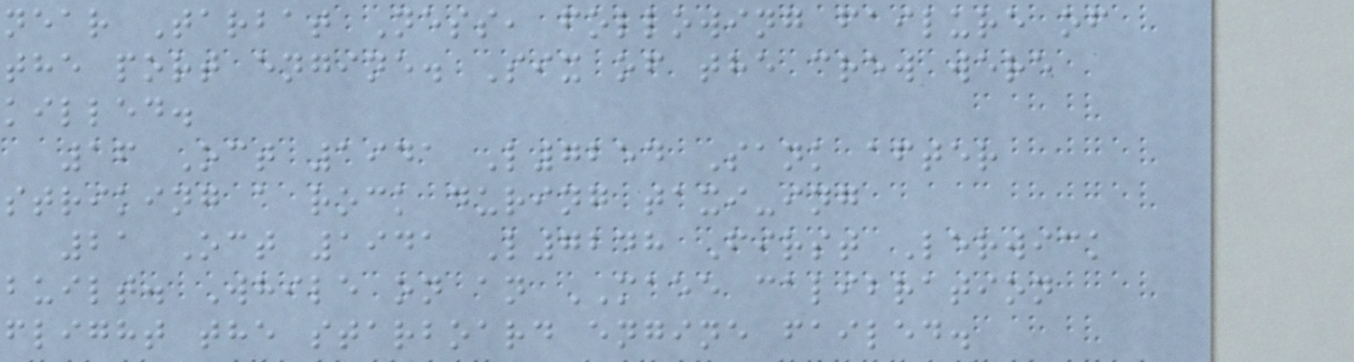near Tarbat Ness, following failure of
the port engine. Six of the crew were
killed.
16 Oct 1941 L7254 Sank after
striking a rock during taxi-ing
21 Oct 1941 L7248 First Lerwick
built. While on an MAEE calibration
flight the starboard engine failed.
